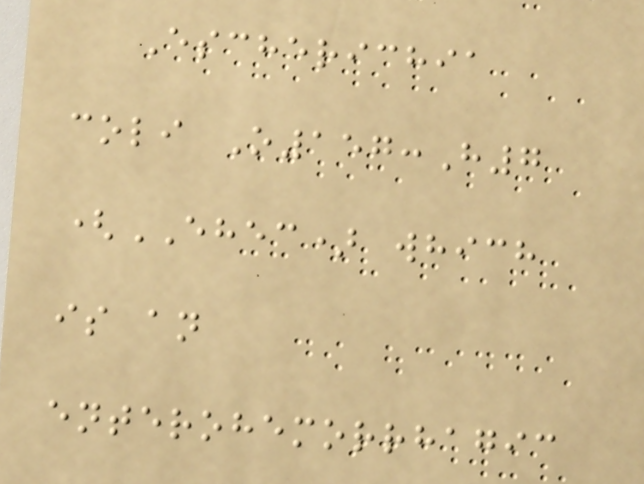Escherichia
coli O157:H7
(EHEC) which
is an
enterohemorrhagic
